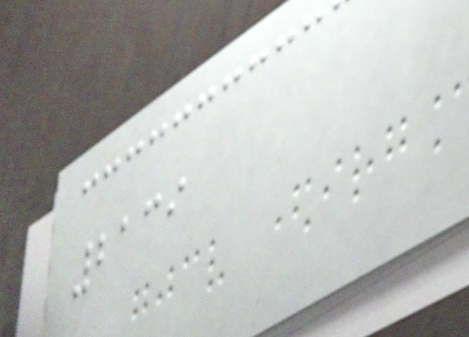2139
